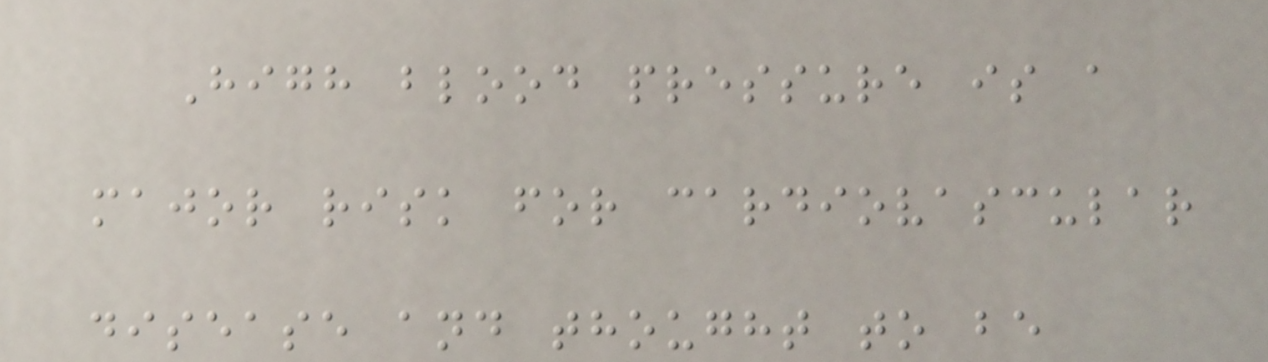High blood pressure is a
major risk for cardiovascular
disease and thought to be
